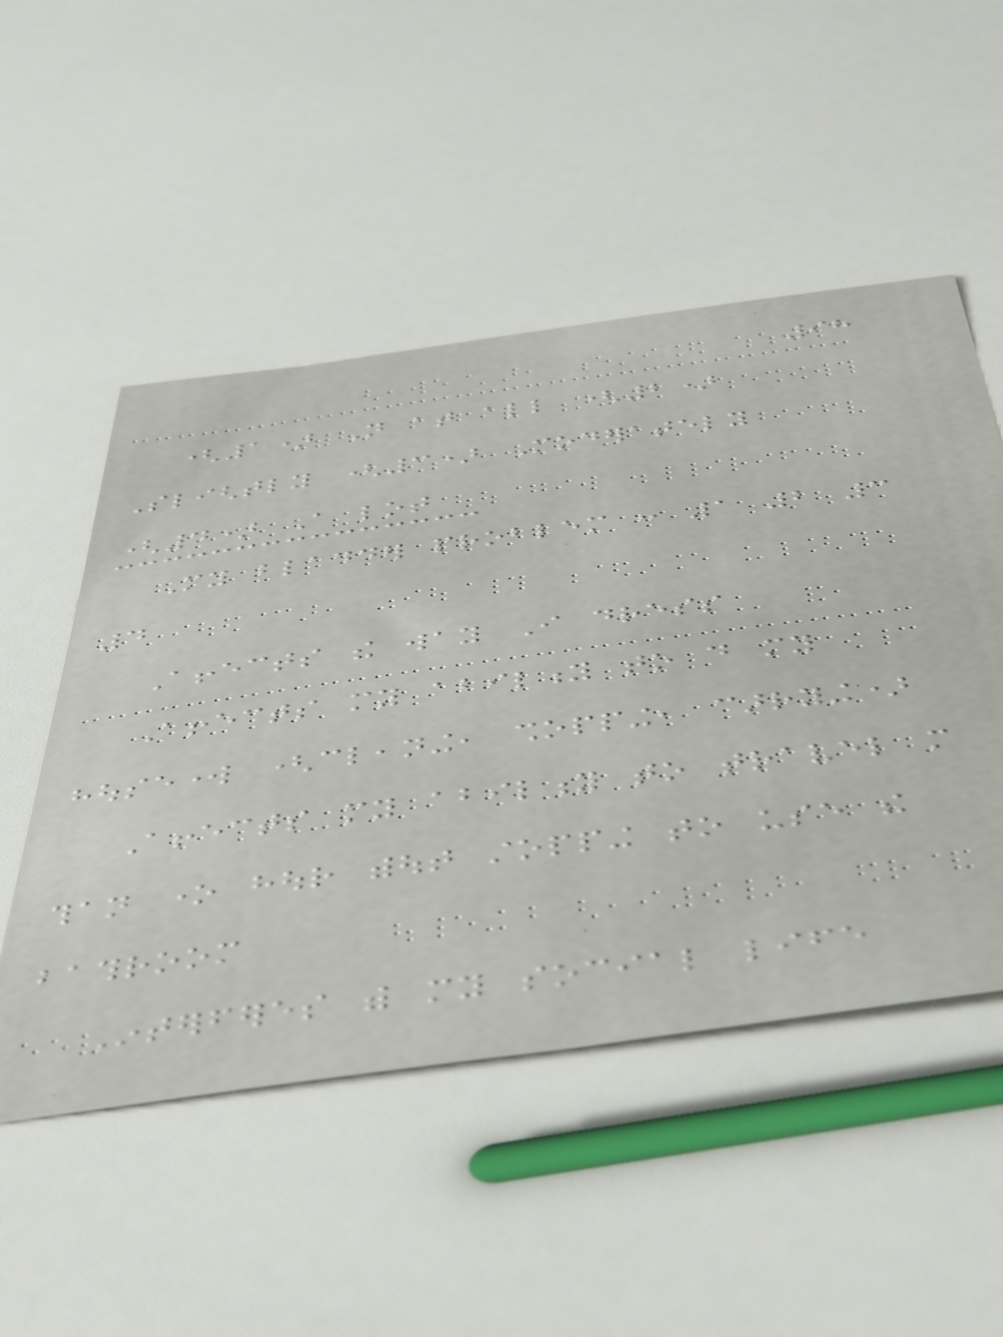98
(1) Not at all (2)
Slightly (3) Moderately
(4) A lot
My bladder problem : 1 2 3
4
Affects the way I dress
Affects my ability to do my
housework (cleaning, shopping, carrying)
Affects my ability to travel more
than one hour without stopping to use the
bathroom
Interferes with my social life
